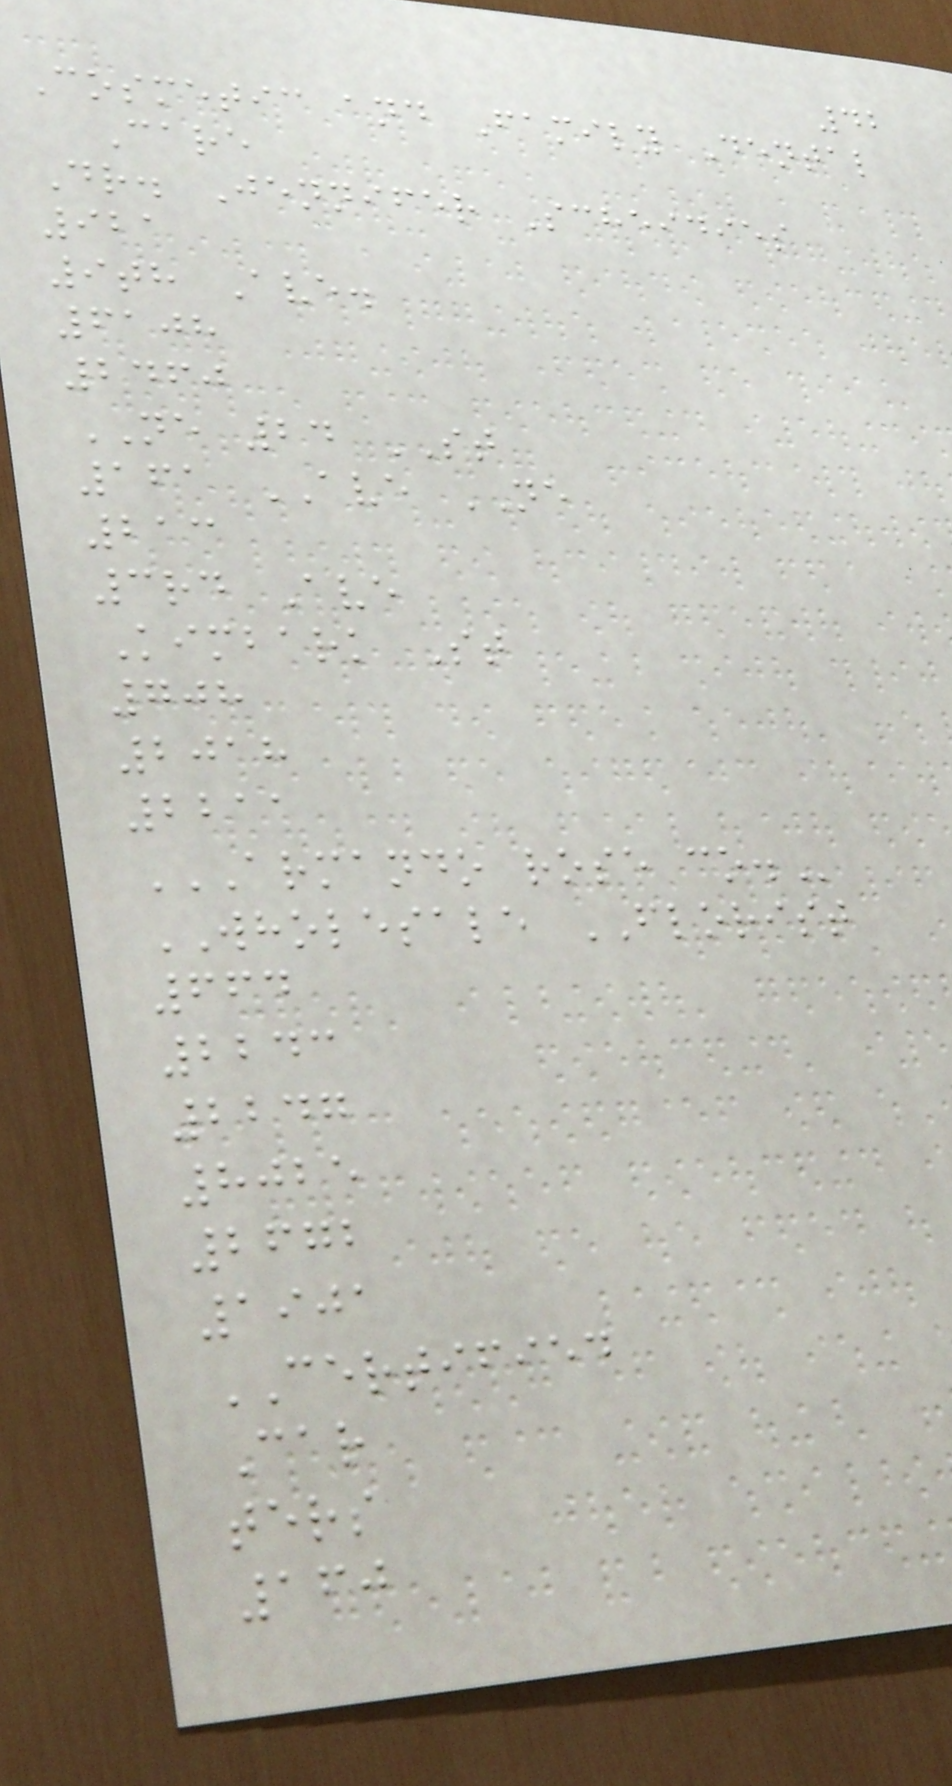42
Cosmetic and Family Dental
Care
Dr. Jennifer Scheidies
921
9th Ave.
6108
2460
NE 24 ST
161 AVE NE
213
3rd Ave
Kimbark St
708
2018
2211
ARMANDO ROSE CO.
WHOLESALE FLORIST
664
2243
2247
8025
2672
1901
CERTIFIED
Car
ters
160
